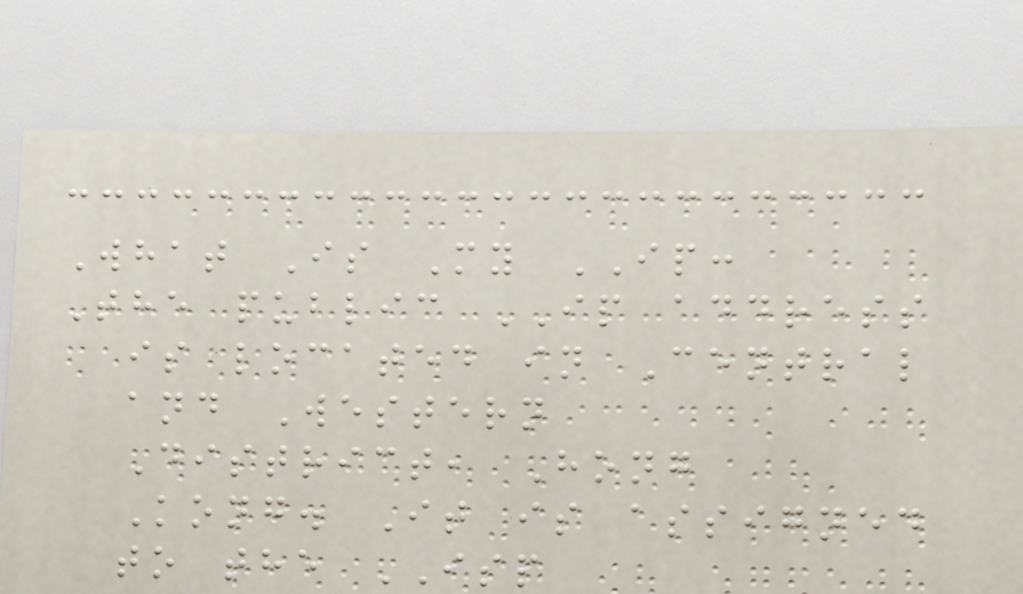What Is My IP:
The public IP address
is located in Central
and Western
District, Hong
Kong. It is assigned
to the ISP
